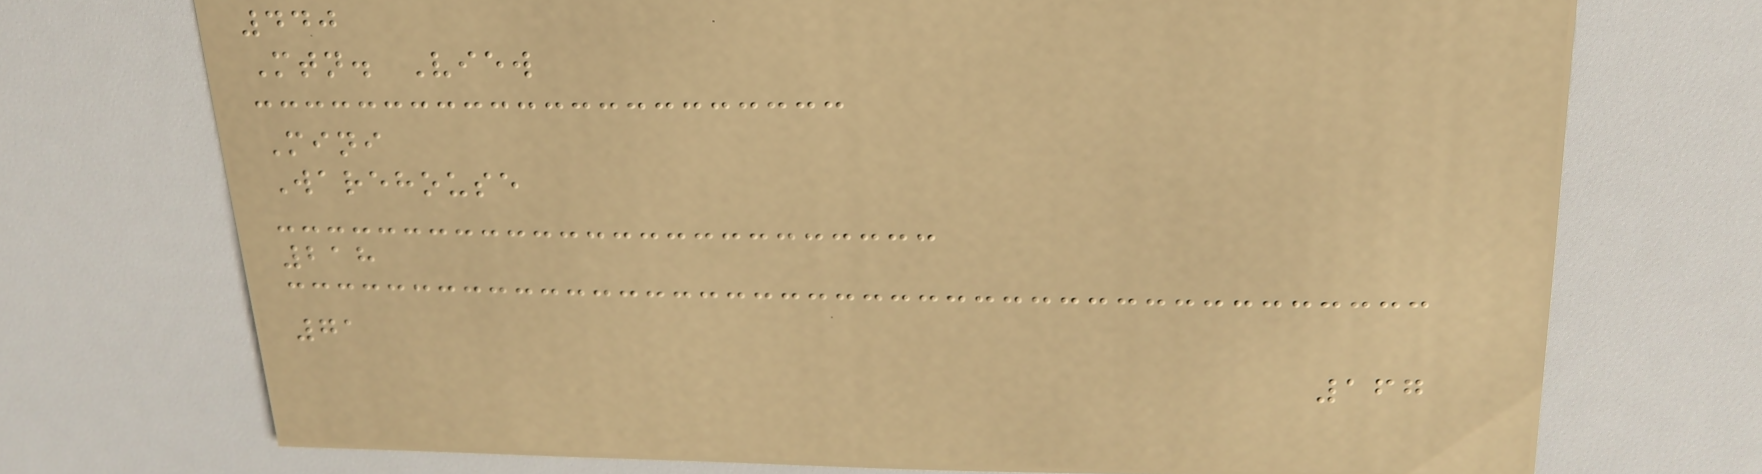440
Mtn. View
Mini
Warehouse
218
71
167
